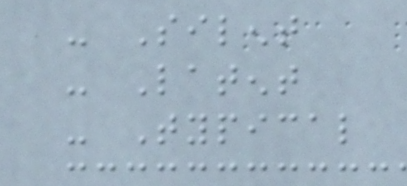- Silent
- Latent
- Typical
